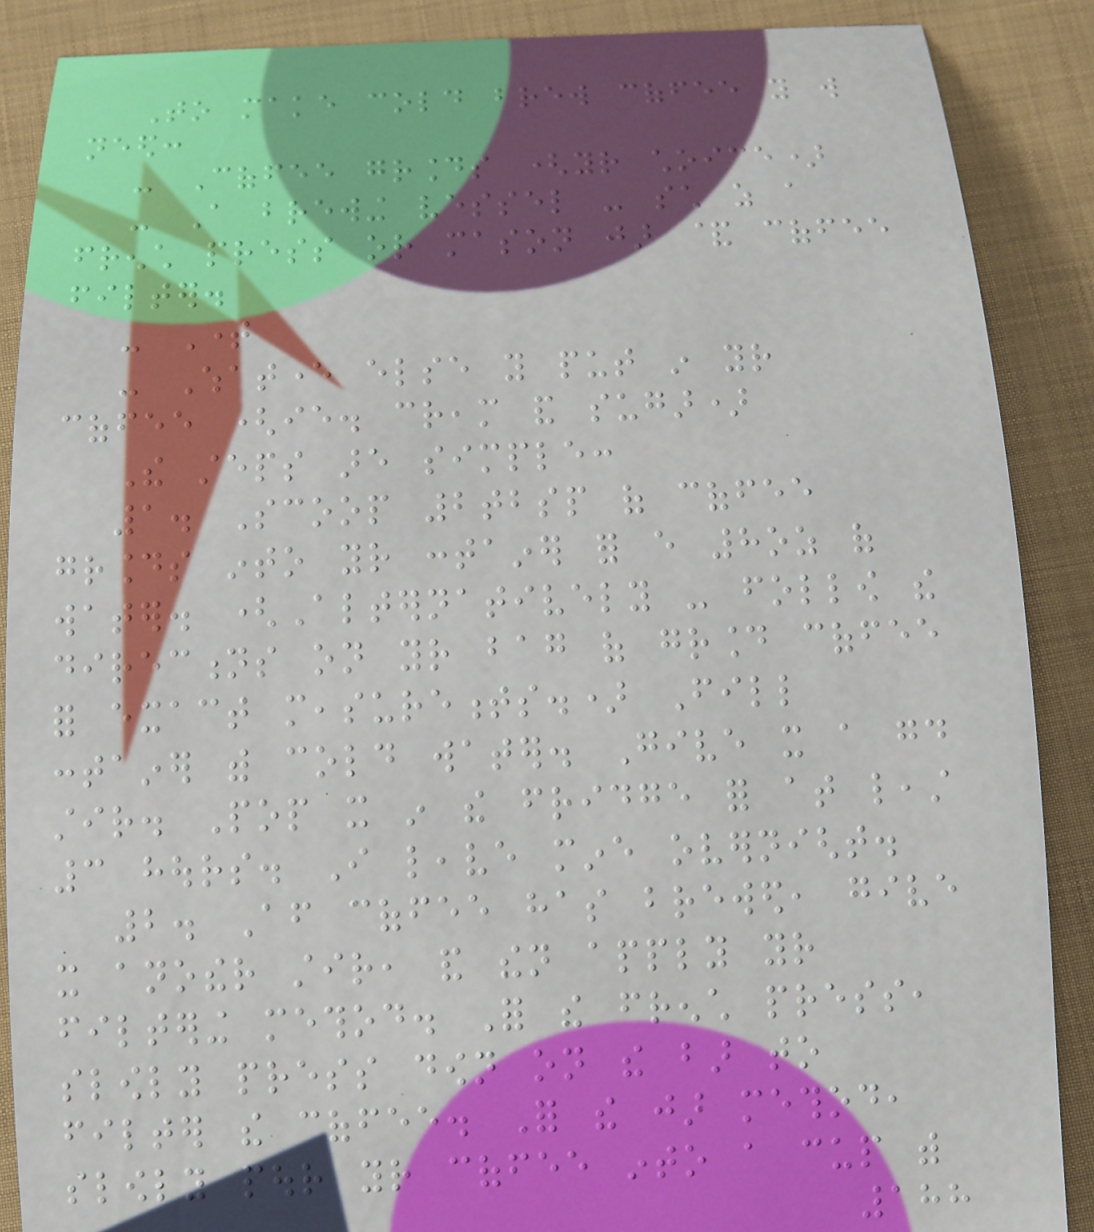To make cold brew coffee you will
need:
- Coffee grounds (your choice)
- A brewing vessel - such as a
french press or mason jar & coffee
filter.
- Time
- Whatever else you put in your
coffee (ie. cream and sugar)
The steps are simple:
1. Scoop 2tbsp of coffee
grounds into your container for every 8oz of
water. (Alternatively - follow the
directions on your bag of ground coffee
for exact measurements.) Fill
container with cold water. Give it a good
stir. Pop it in the fridge for at least
3 hours. I leave mine overnight.
2. After coffee has brewed, give
it another stir, and then apply your
filtering method. For the french press,
slowly press down on the bar to
filter the coffee. For the jar method,
slowly pour your coffee into a cup with
188
